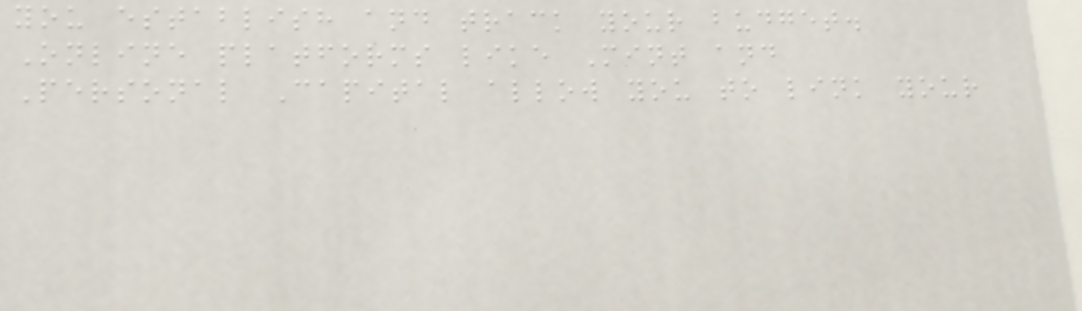you establish and track your budget.
Online platforms like Mint and
Personal Capital allow you to link your
